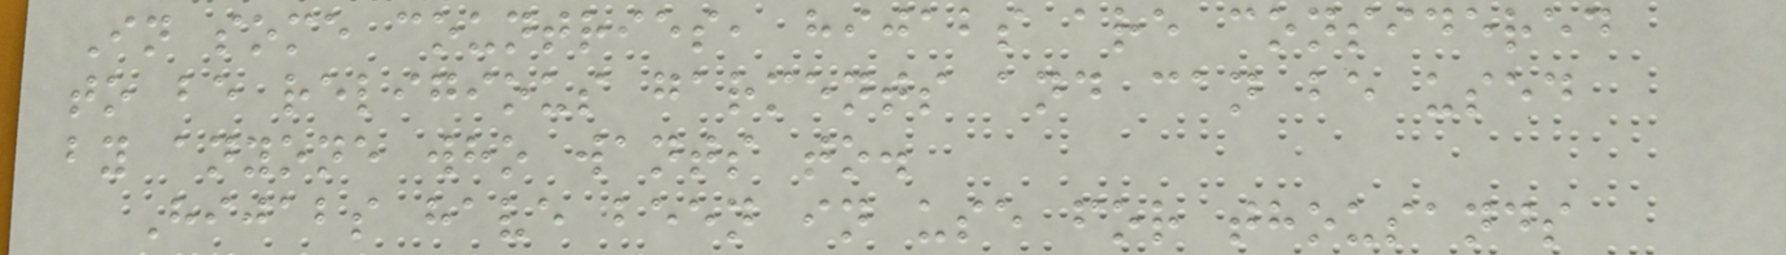In some countries, hijabs are considered
to be religious garments and can be used
by anyone who wants to.
Hijabs have been in use for thousands
